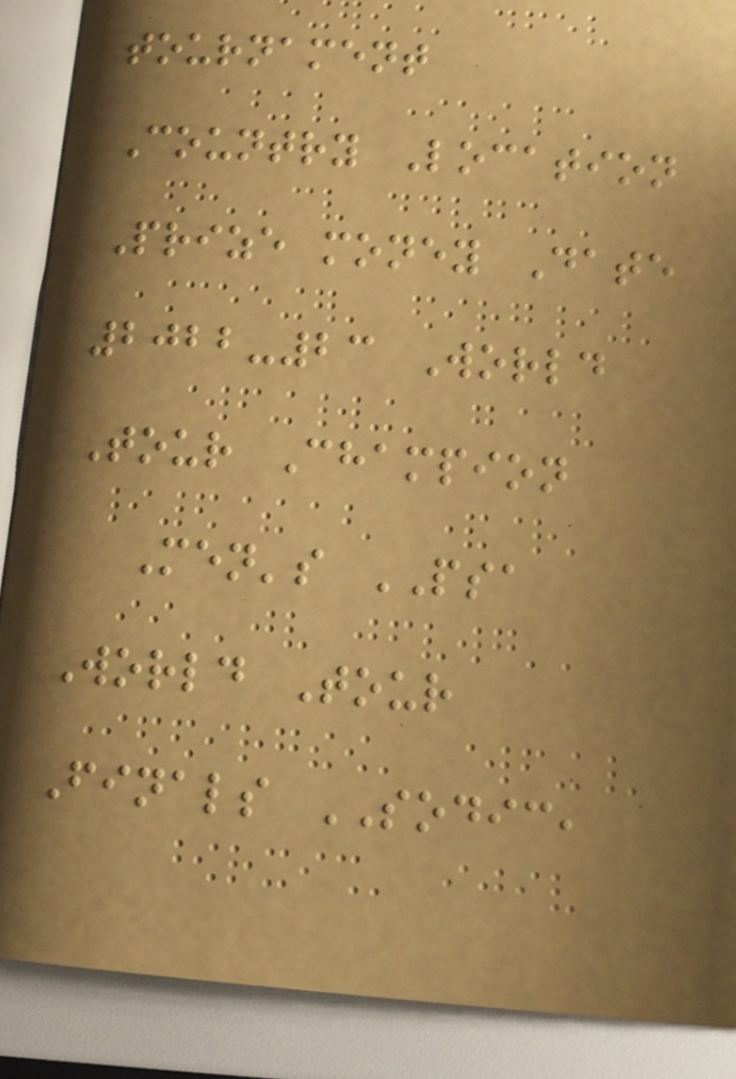tournament
Country Location
Prize money Date
2022-23 World
Tour Champion
Men's PSA
World Tour
Finals SODIC,
